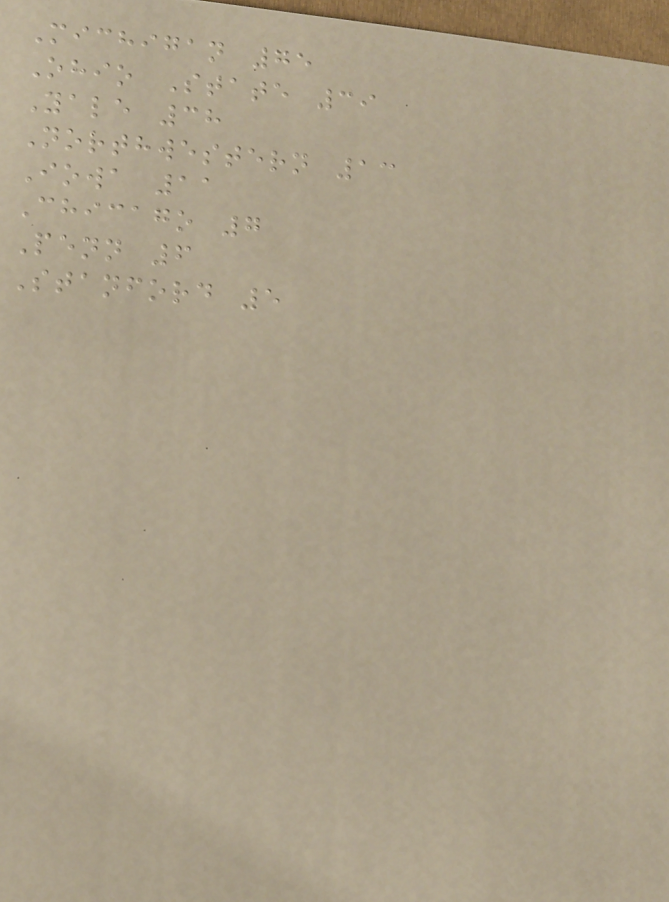Michigan 75
Ohio State 39
Yale 38
Northwestern 13
Iowa 11
Chicago 7
Penn 6
Stanford 5
